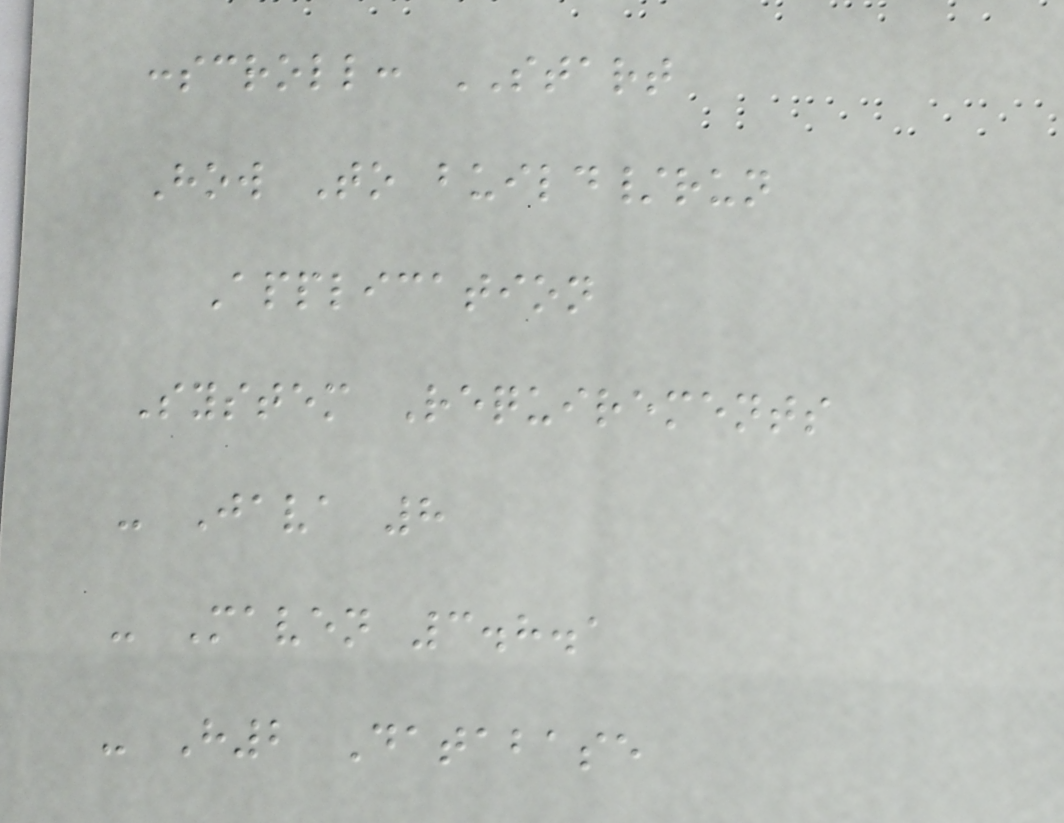:scroll: START
How To build/run
Application
System Requirements
- Java 8
- Maven 3.8.1
- H2 Database
